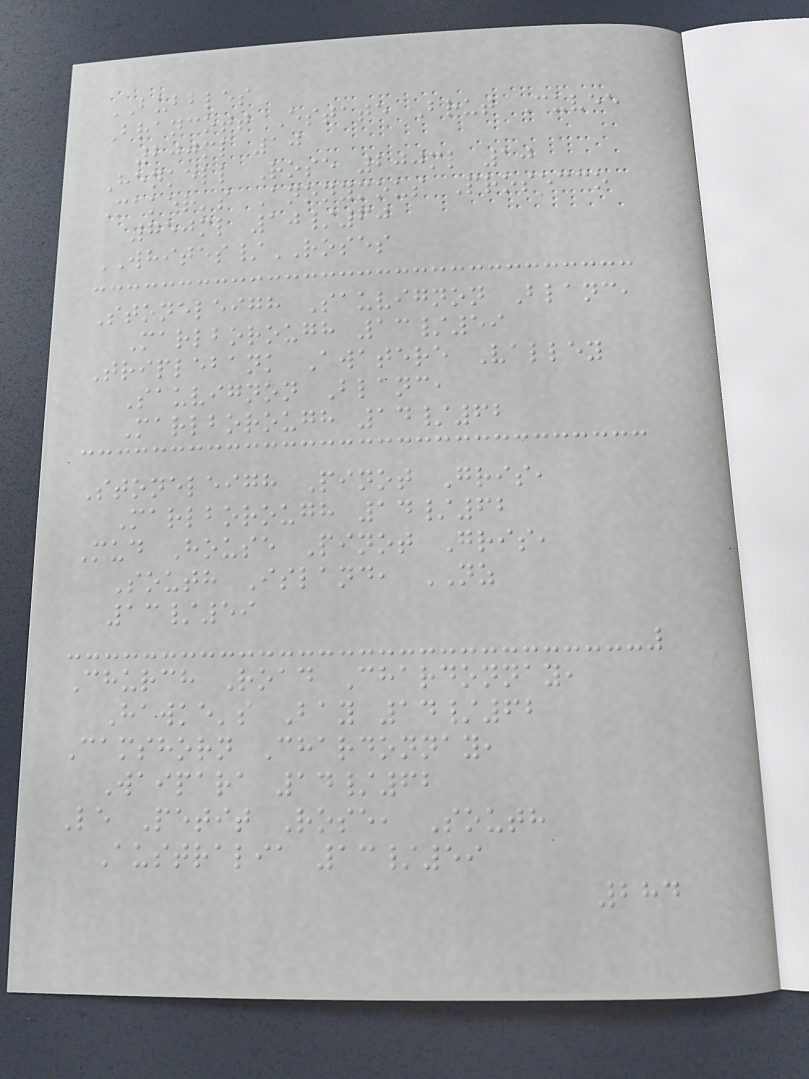BUBBLES
Brancott Estate Brut Cuvee
200ml 10
Henkell Rose 200ml 10
Maker's Anonymous Prosecco
750ml 10/60
WHITES/ROSES
Stoneleigh Sauvignon Blanc,
Marlborough 13/59
Triplebank Awatere Valley
Sauvignon Blanc,
Marlborough 14/62
Stoneleigh Pinot Gris,
Marlborough 14/62
Mud House Pinot Gris,
South Island, NZ
13/59
Church Road Chardonnay,
Hawke's Bay 14/62
Camshorn Chardonnay,
Waipara 14/62
Le Petit Rose, South
Australia 13/59
284
